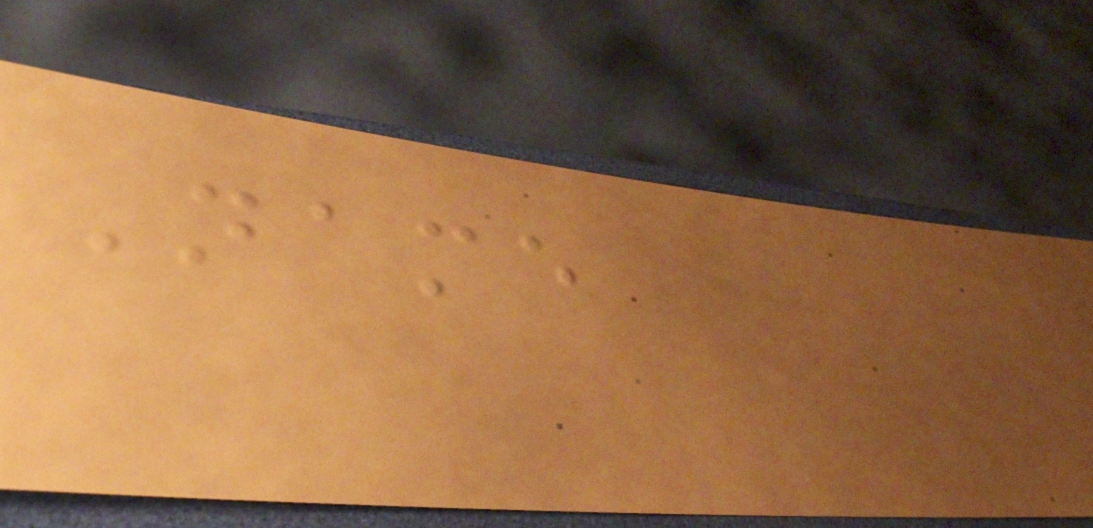Name
